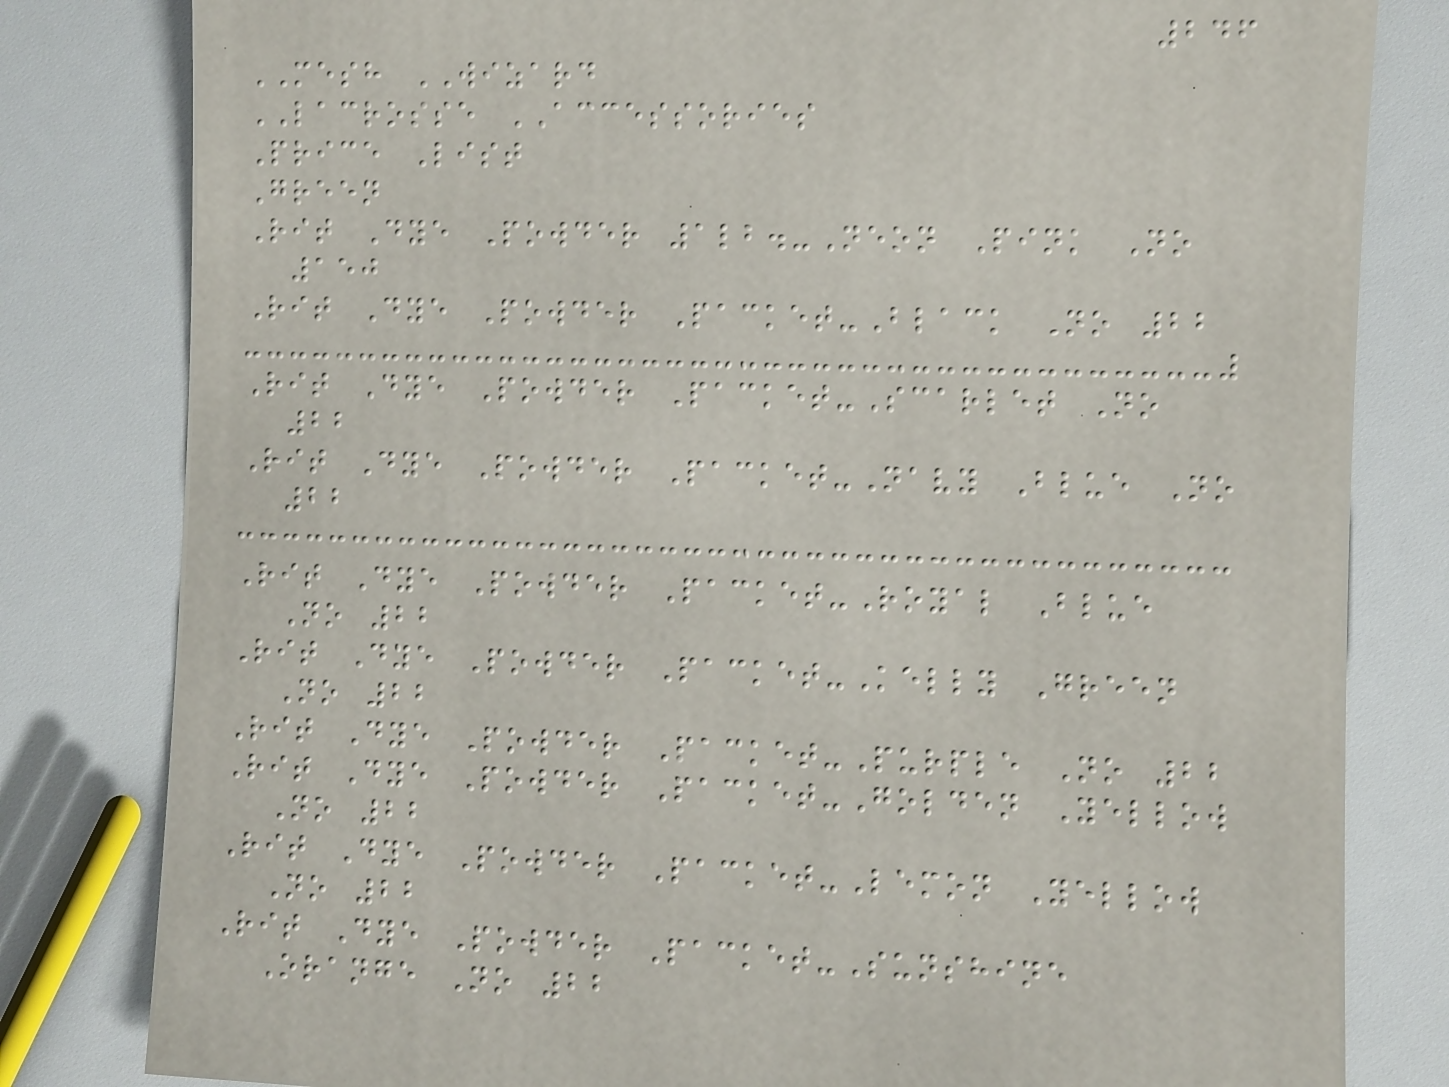246
MESH WIZARD
LACROSSE ACCESSORIES
Price List
Green
Rit Dye Powder 1lb.-Neon Pink No
150
Rit Dye Powder Packet-Black No 22
Rit Dye Powder Packet-Scarlet No
22
Rit Dye Powder Packet-Navy Blue No
22
Rit Dye Powder Packet-Royal Blue
No 22
Rit Dye Powder Packet-Kelly Green
No 22
Rit Dye Powder Packet-Purple No 22
Rit Dye Powder Packet-Golden Yellow
No 22
Rit Dye Powder Packet-Lemon Yellow
No 22
Rit Dye Powder Packet-Sunshine
Orange No 22
